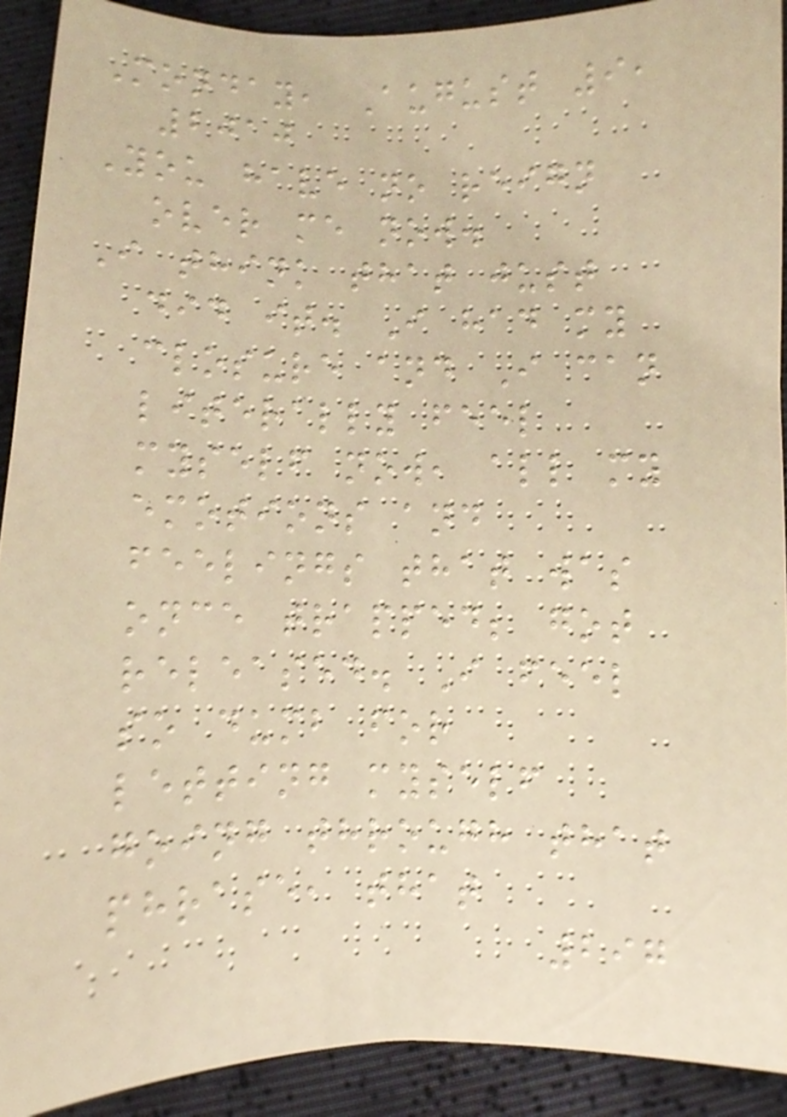Monday, August 9,
2010
You have no reign
over me now.
I think that just
did it. I had my
closure and I can
literally feel
myself now, all my
emotions and
feelings that was
once trapped; got
released. I feel
so dumb for
letting myself
going through that
phrase, that
297
